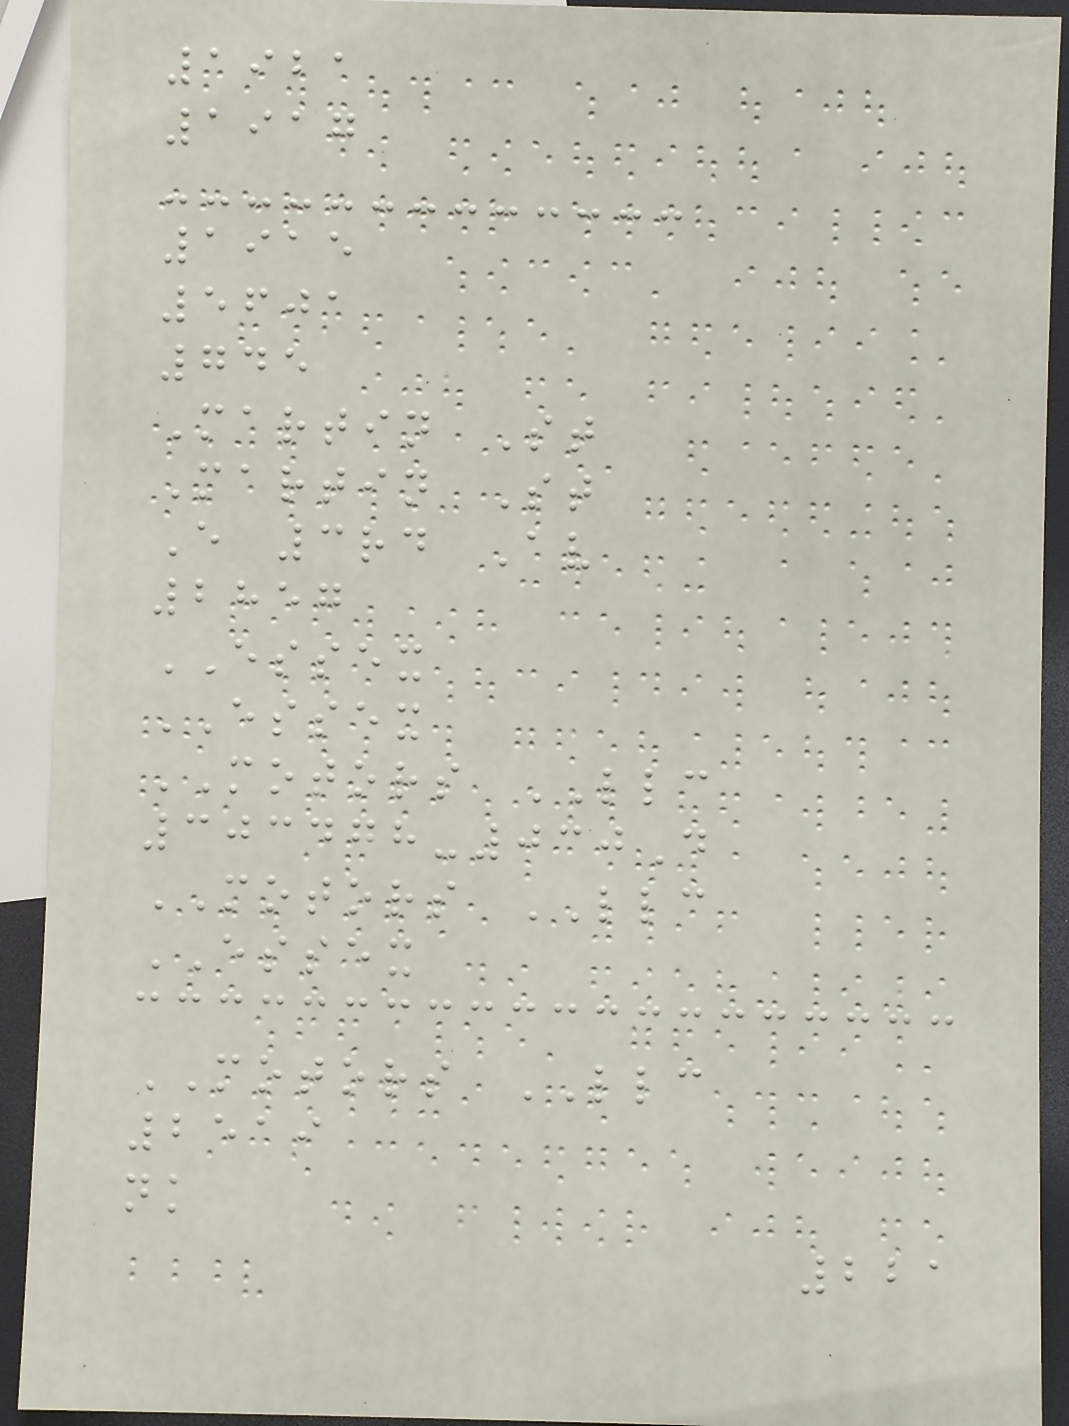1921
1917
1915
5601
745
Martin St
Martin St
E 3rd Av
2857
ESSEX
ESSEX
MOTORS LLC
303478-030D
MOTORS LLC
ESSEX
MOTORS LLC
2519
nk
221
